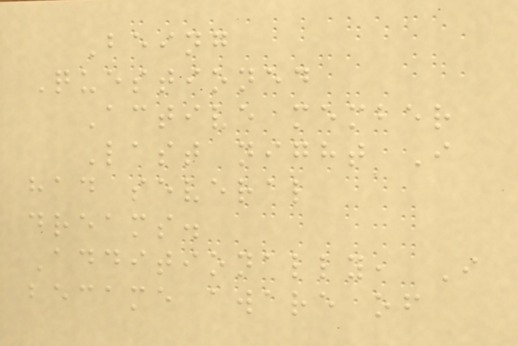Being
Questioned
Active member
Last night I
had several
dreams.
Additionally, I
became aware of
